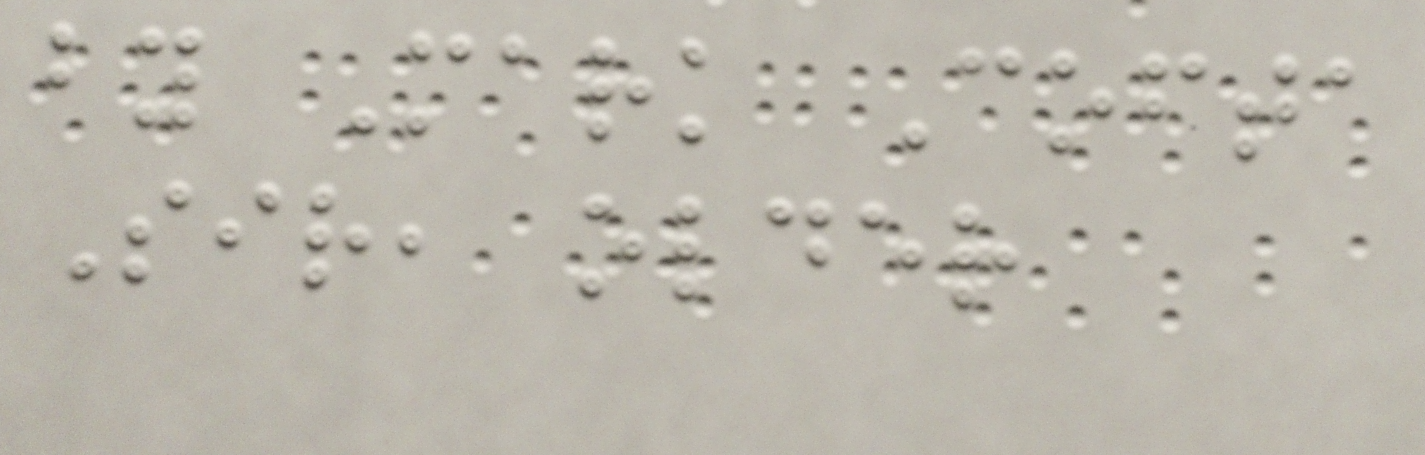by Mark Cofta
Sir, older
